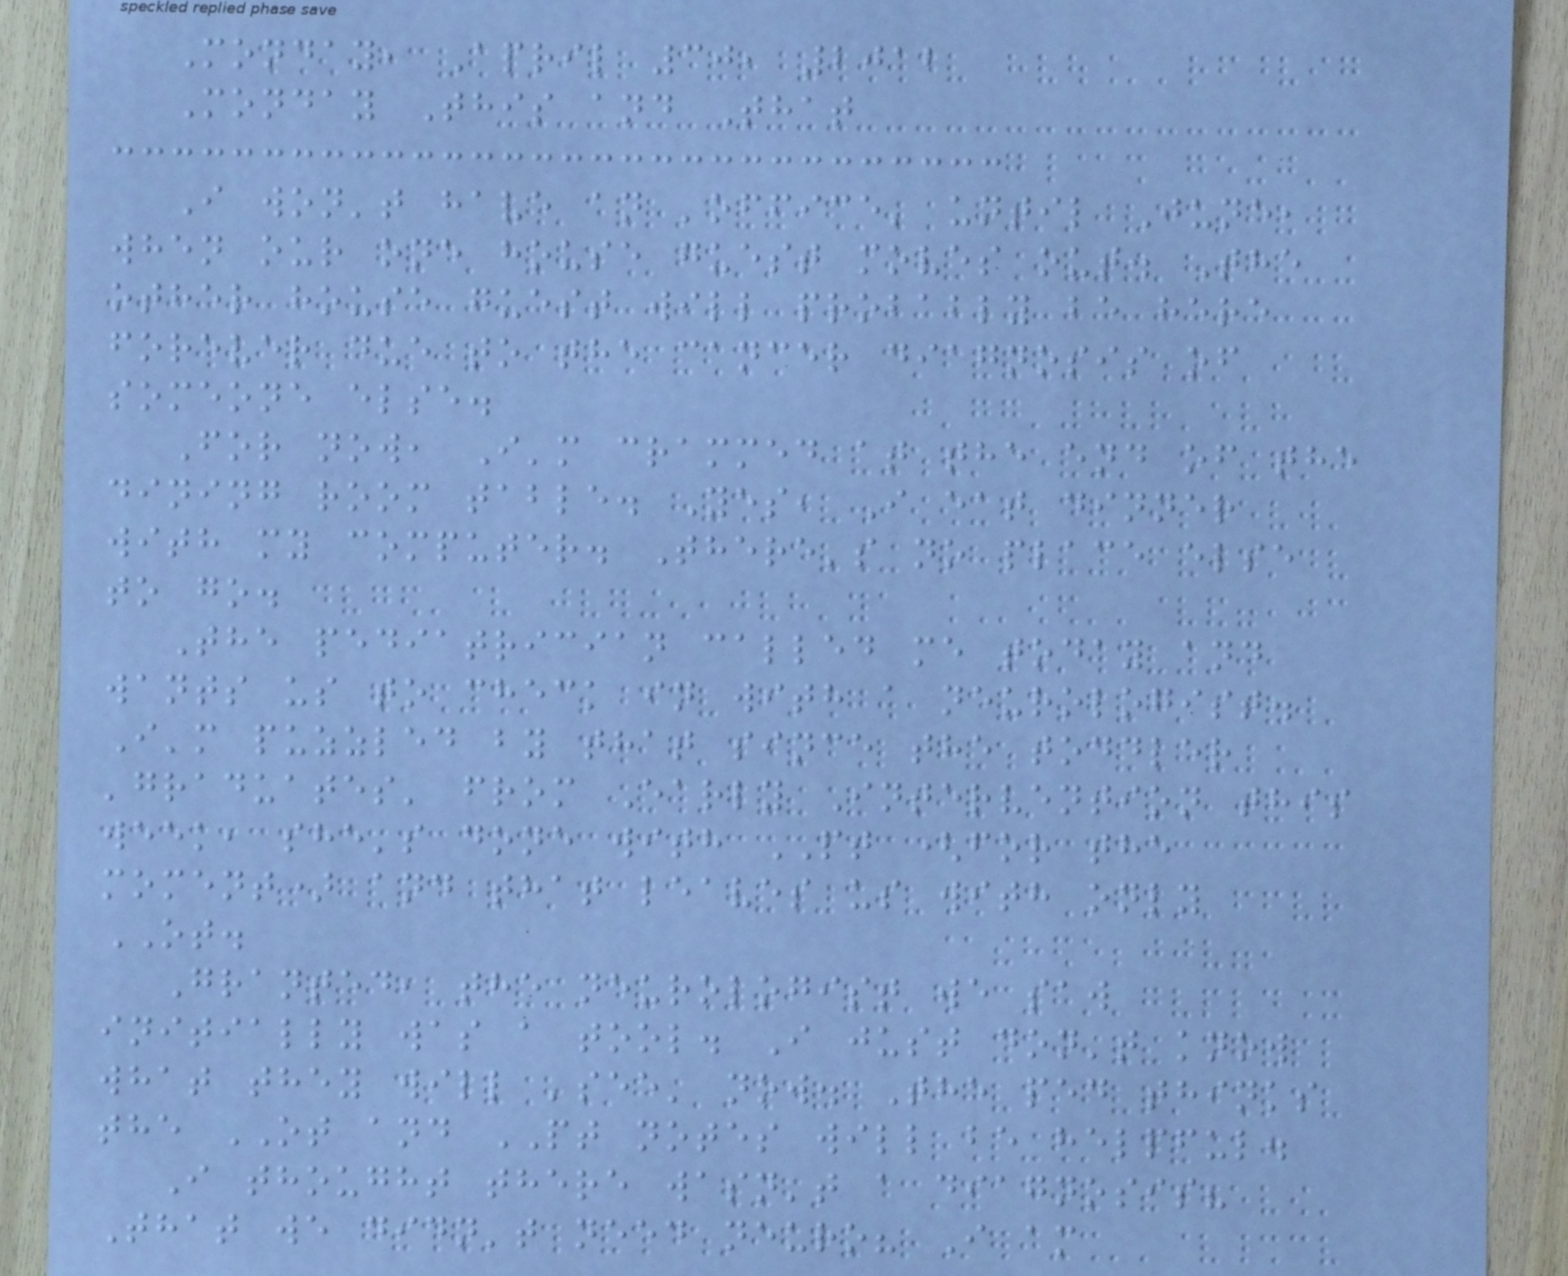Monday, April 30, 2012
Monday This and That
I won't have an 'office' until June,
when our one house guest moves out. The
other house guest will probably be here
forever due to the cancer diagnosis of
someone else.
For now, I'm crammed at the end of the
dining room table. Yes, I eat dinner
with my computer. There's no place else
to go.
The pediatrician called me today and
wants us to check in with a neurologist.
I'm puzzled by that since the toddler
'graduates' from Early Intervention this
week, she's done with PT (for the
moment) and that leaves us with only
OT.
Granted, the neurologist we saw
initially was a tool. I just don't know
what they will 'see' now. The ped thinks
the OT and PT notes will be helpful.
I thought there wasn't a diagnosis?
That we didn't need neuro? I am
